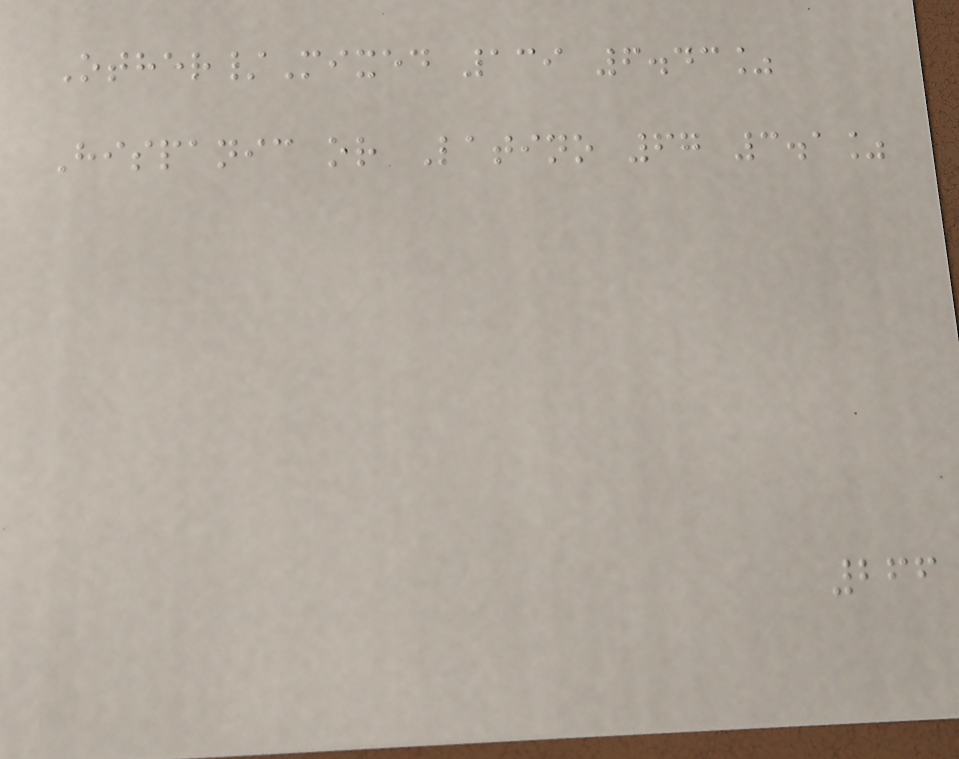Other/Mixed 139 6.43%
Hispanic or Latino 67 3.1%
266
